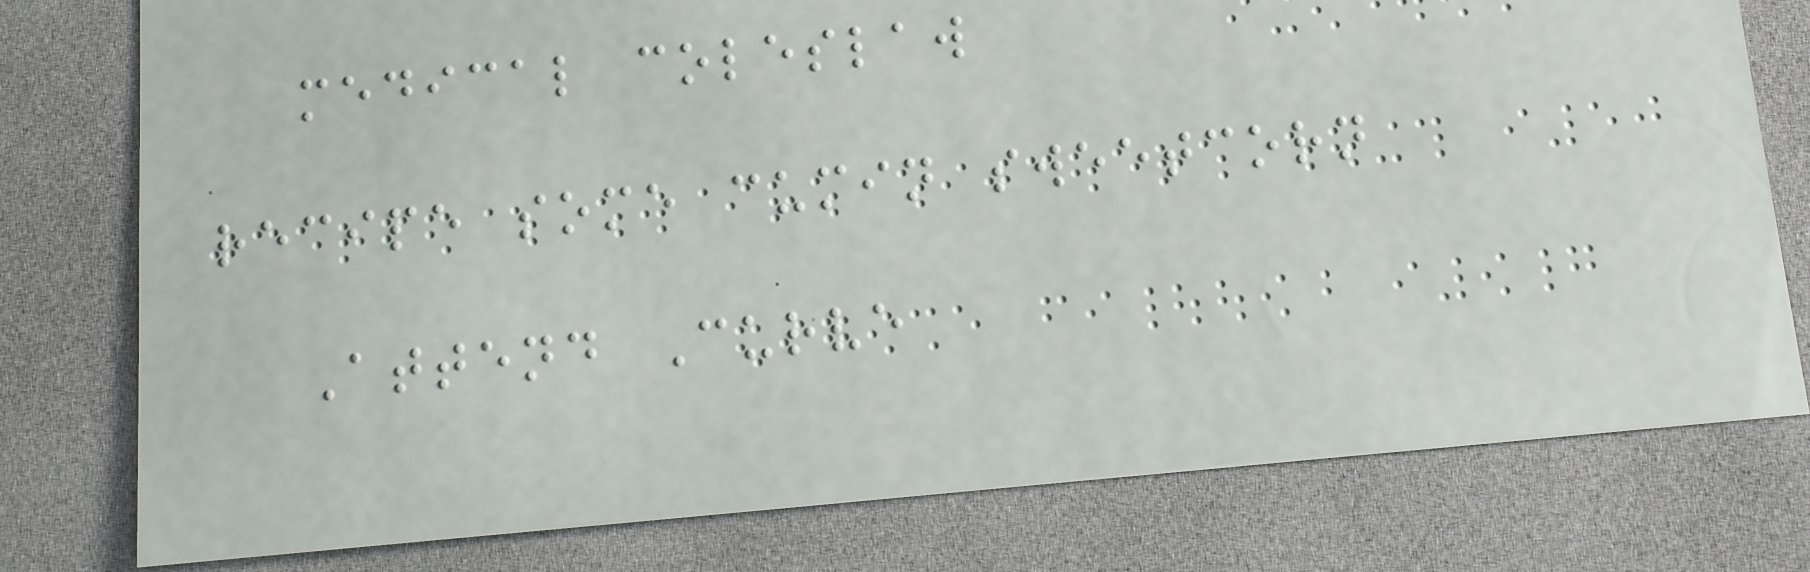medical coleslaw
recipe some cumin sweetcorn
Attend Curve
